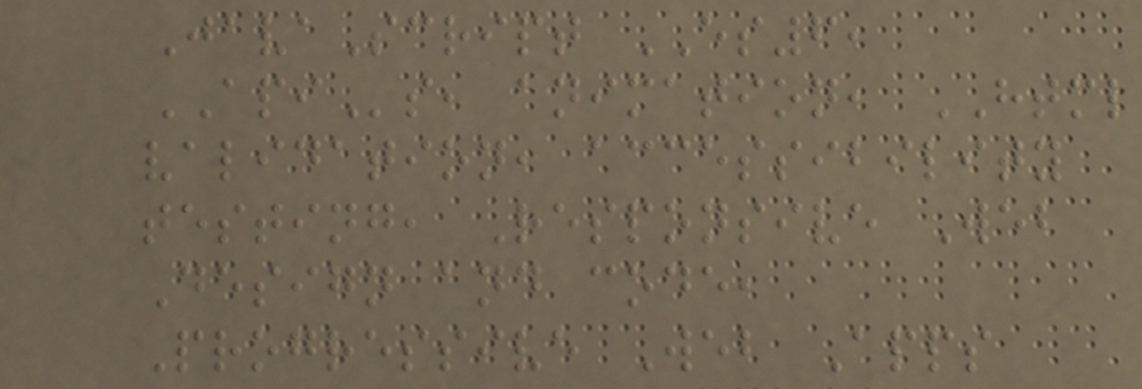JavaScript ES6,
APIs, animation, HTML
validation, accessibility
testing, Responsive Web
Design and code,
Progressive Web Apps
